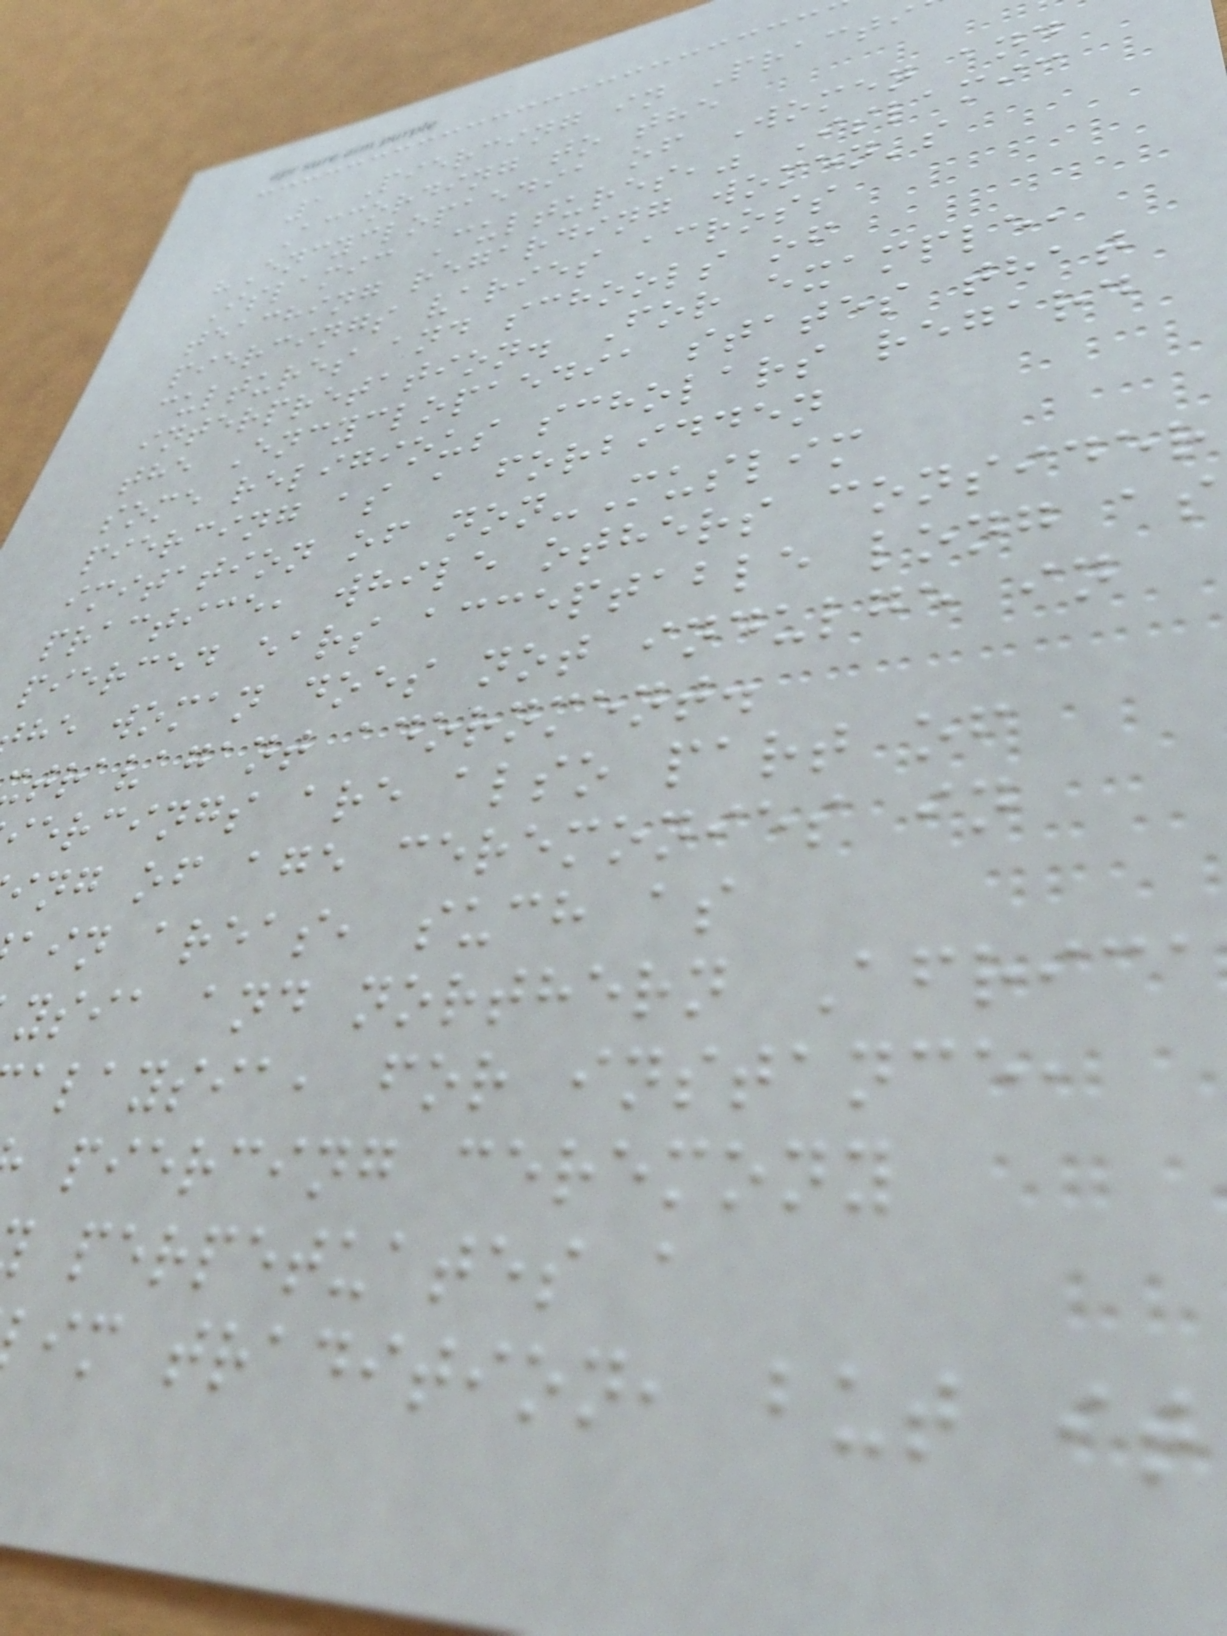1 Piercing in Practi
According to the
"Encyclopaedia of Women and
Islamic Cultures," Islamic
teaching regarding women's
piercings varies across
cultures and schools of
interpretation. For example,
the Encyclopaedia states that
some religious scholars regard
piercing as a forbidden
imitation of non-Muslim
practice, while others consider
pierced ears acceptable long as
he woman does not indulge in
travagant adornment.
iercings are also part of
ing of age ceremonies in
ain areas, such as
ysia and northern Africa
alaysia, for instance,
piercing ceremony
perpetuates a
im tradition, but it
